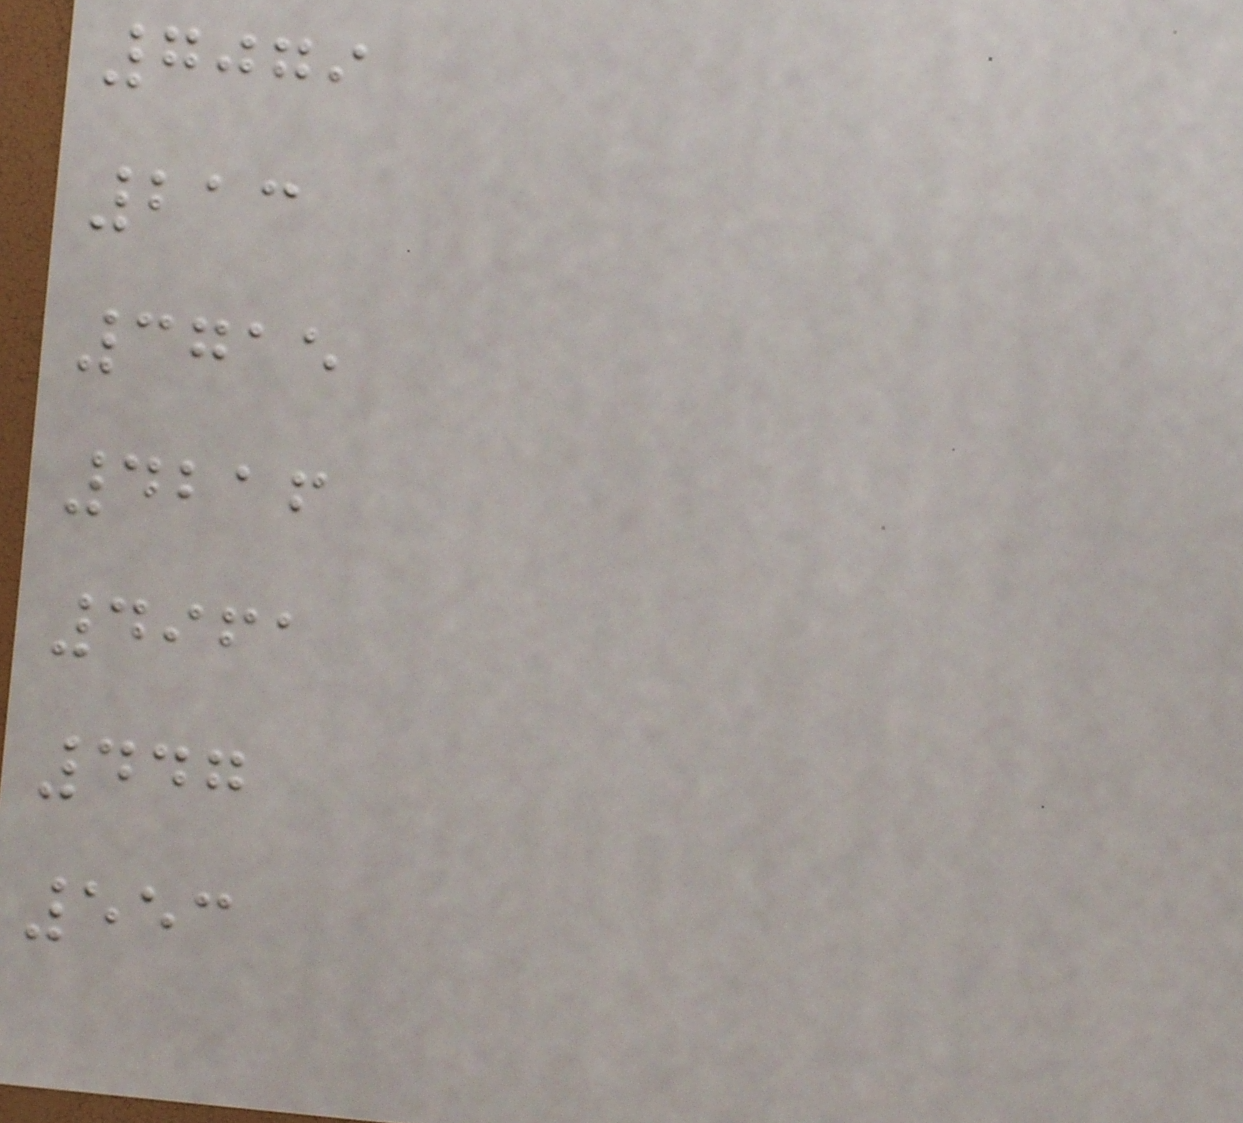7079
213
3715
4216
4961
447
553
